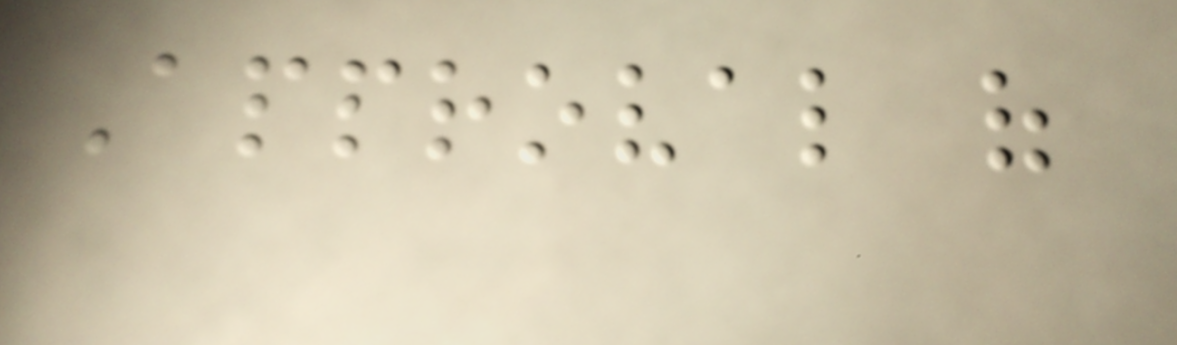Approval of
